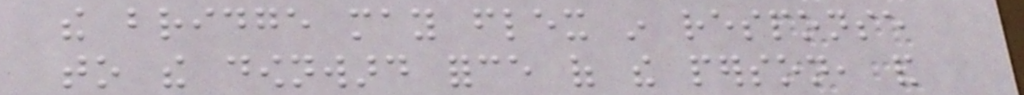the bridge may flex in response
to the downward force of the person, and
